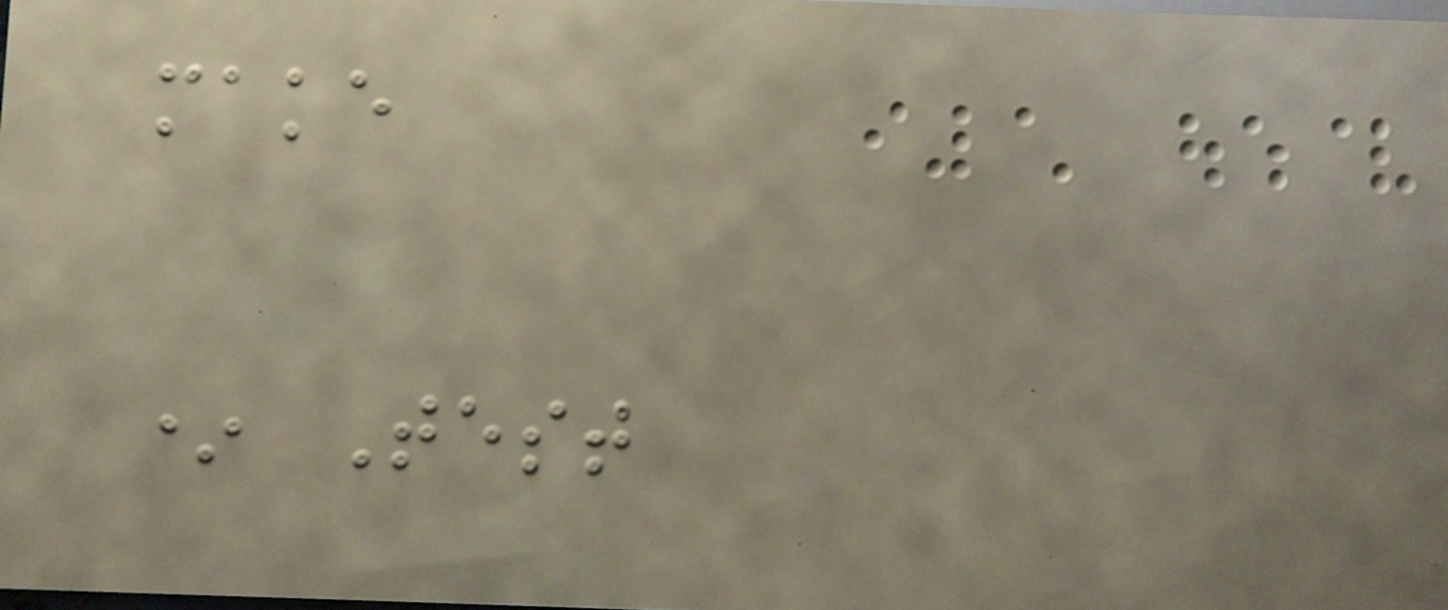make
* Test
